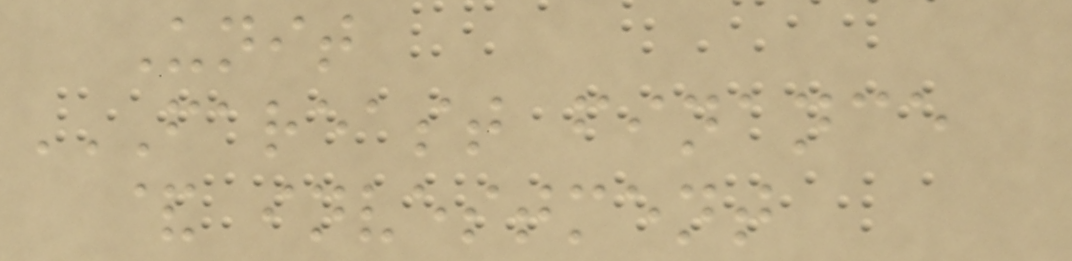Unit
FAREAST FINANCE
& INVESTMENT
